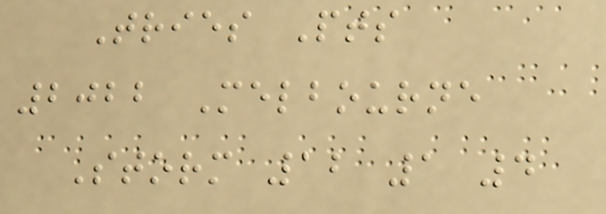Tries Pts
2022 Melbourne
Storm 12 1 4
